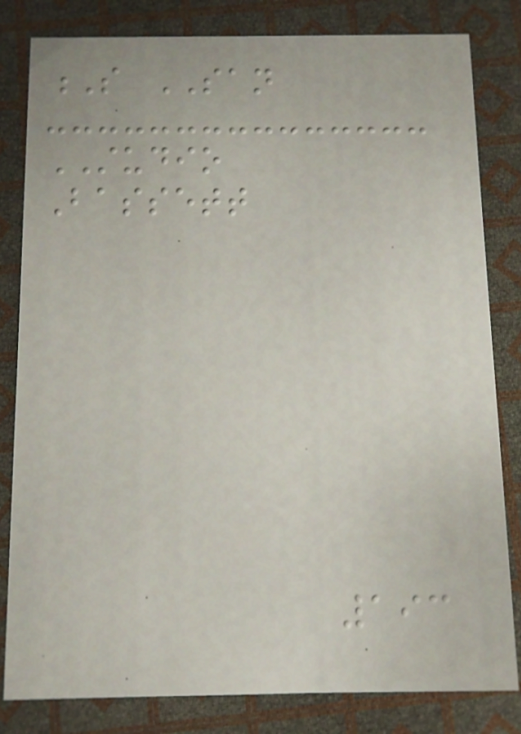S SAN
STUDIO
Bassett
193
